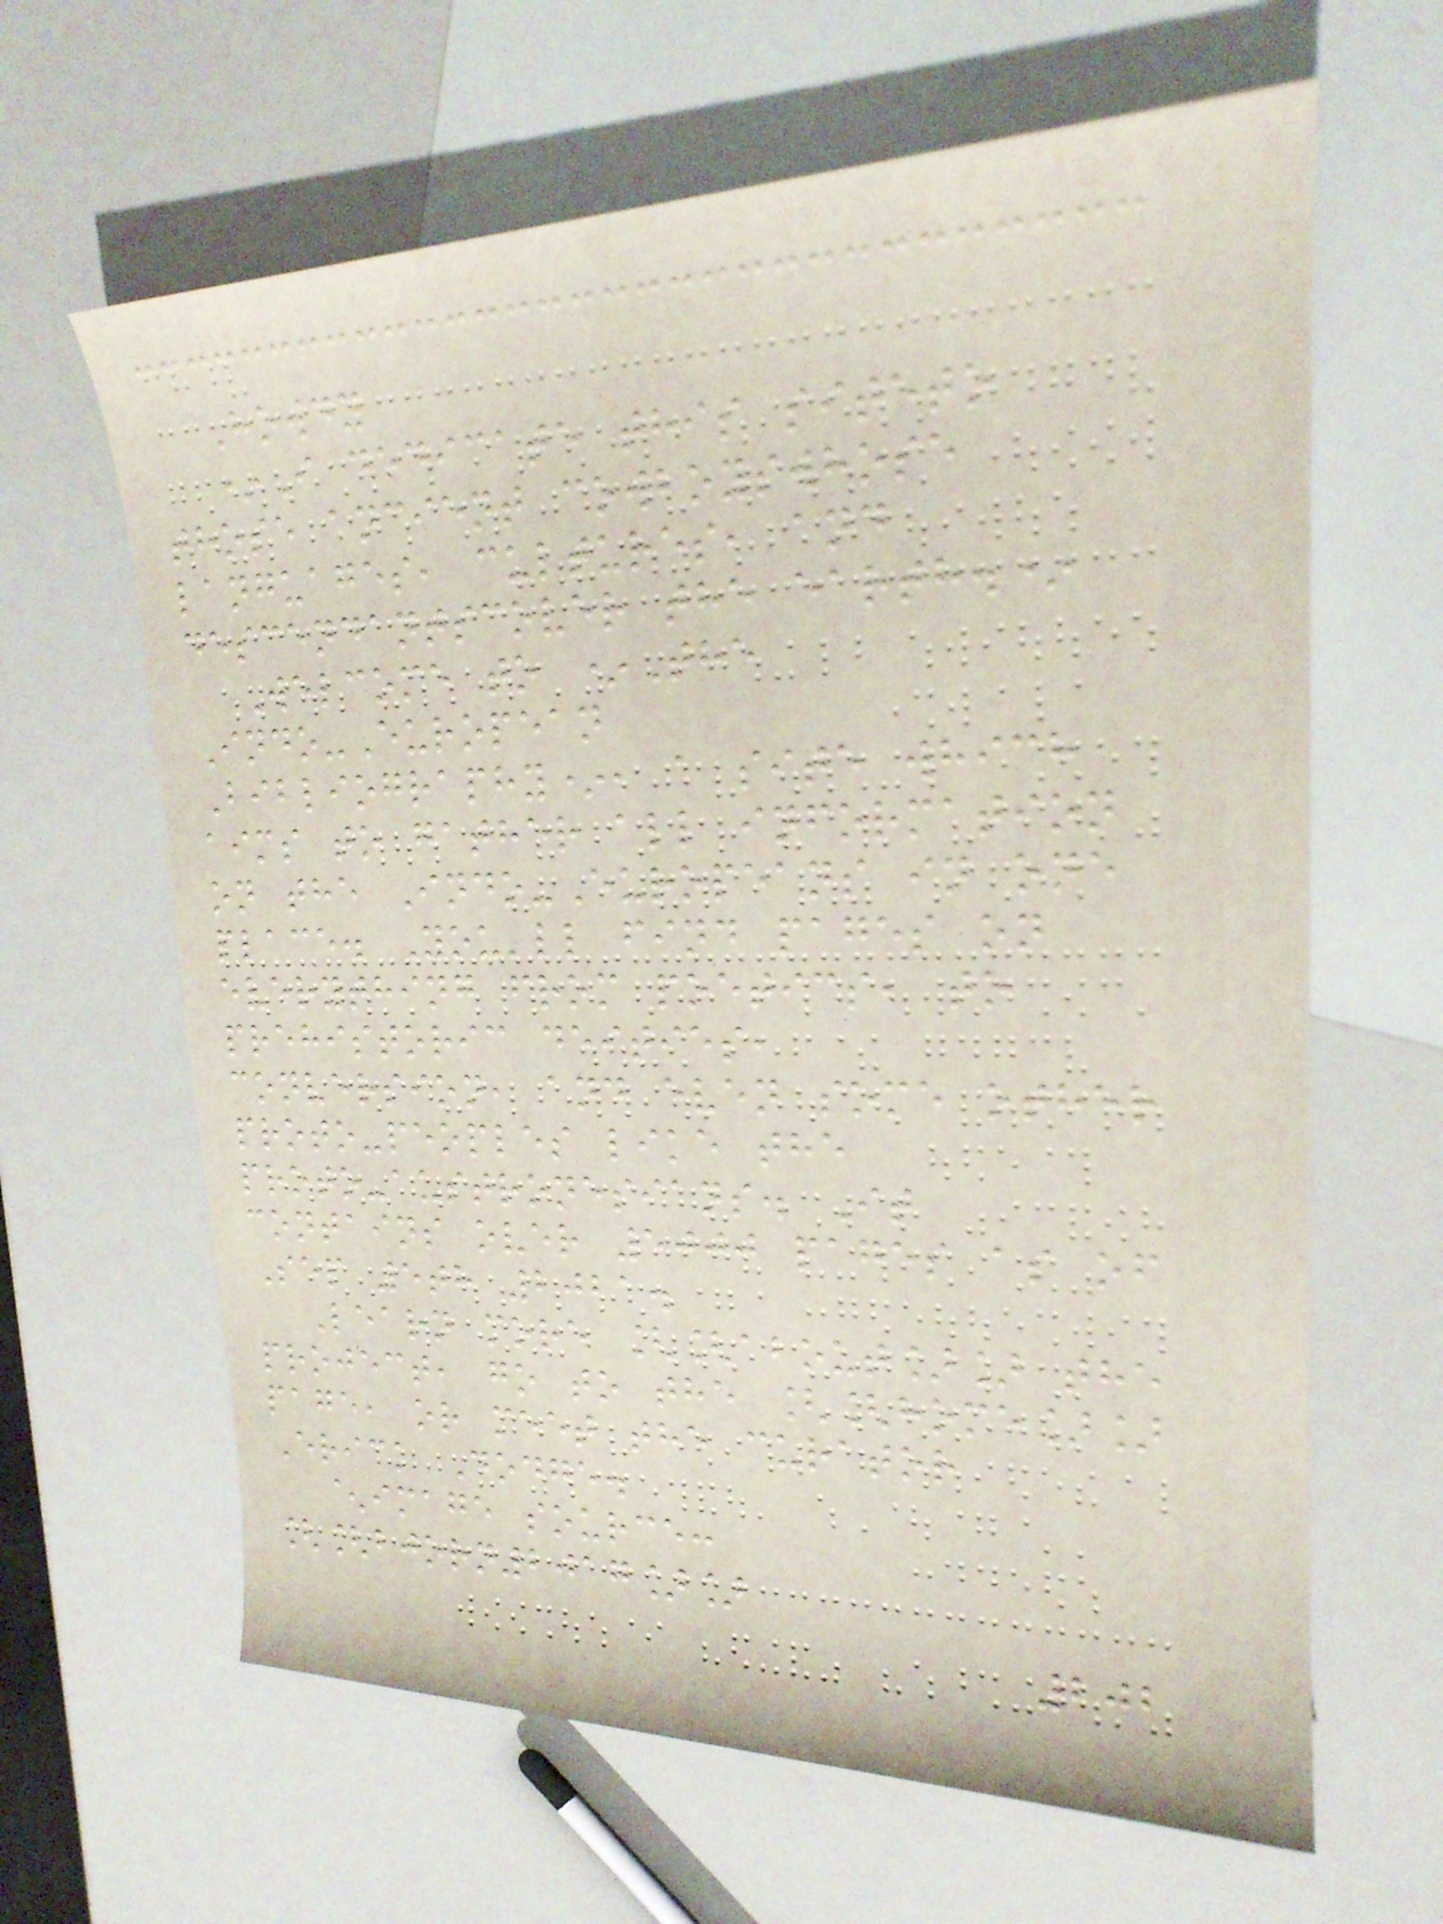Howdy
*I dedicate this siteto
those ancient cowboyswhose
languages, cultures, and
descendantscover the earth.*
Welcome to *The
Indo-European
Bibliography*, a site which
aims to gather all information
on the Indo-Europeans in one
place. You'll find pages on
everything from poetics, to
prehistoric deities,
conversion, and even some other
proto-peoples like the
proto-austronesians. It
contains over 5000 pages as of
Sep 5th 2021.
Learn more [[about]] the
project, go to the [[home]]
page, or meet the curator
Erick Dodge.
^image source:
[[bjorn2017]]
202
